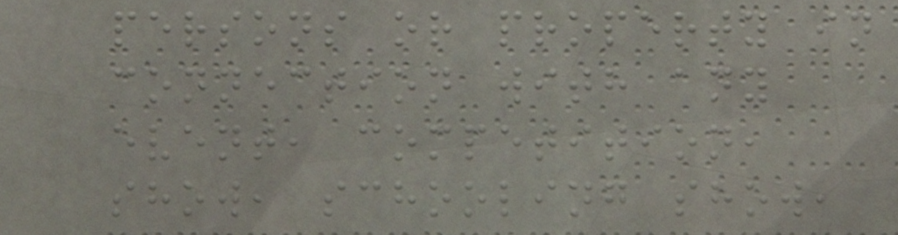persons or property in
connection with any
event, competition,
show, schooling show,
